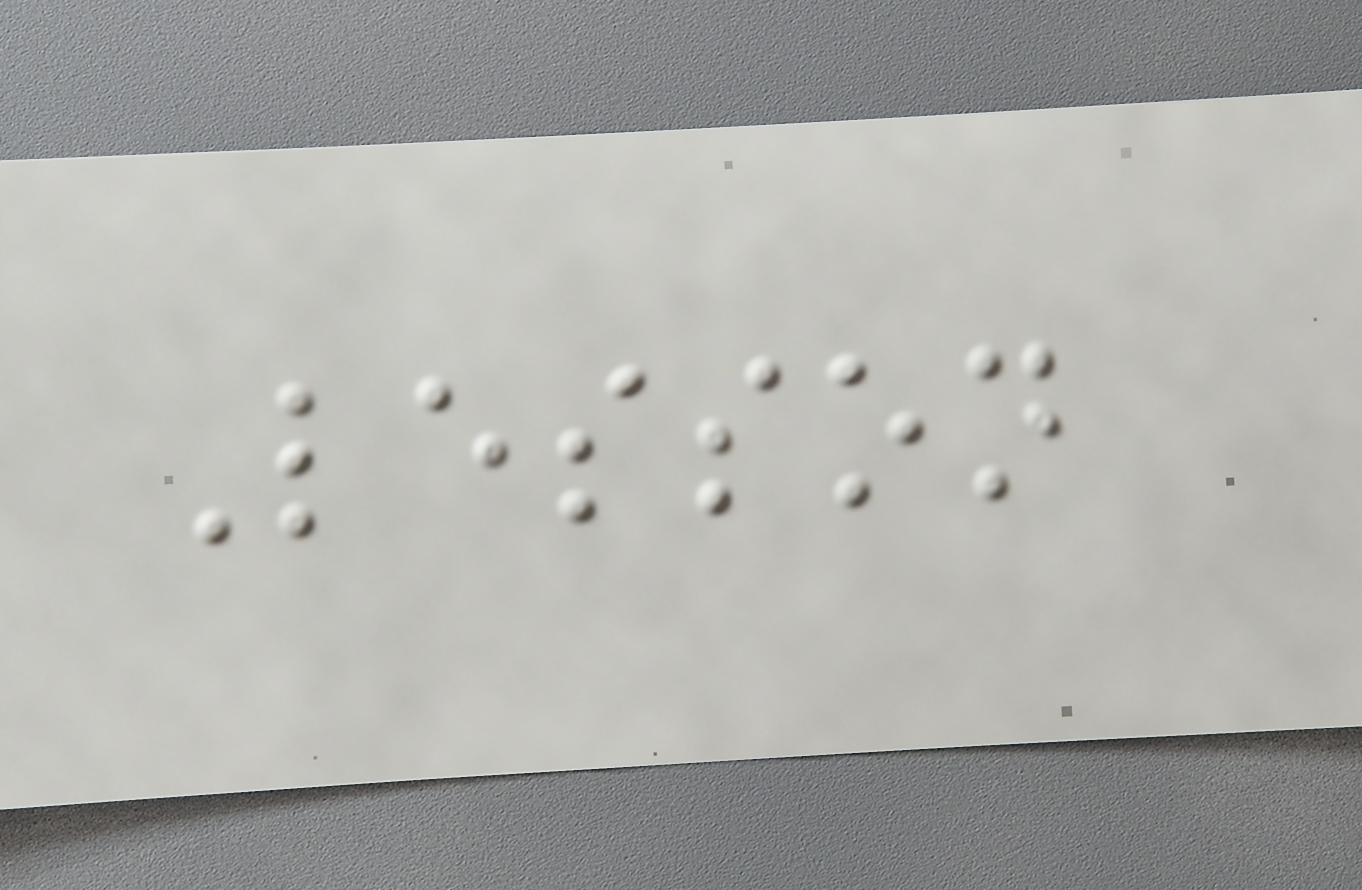Lesson
